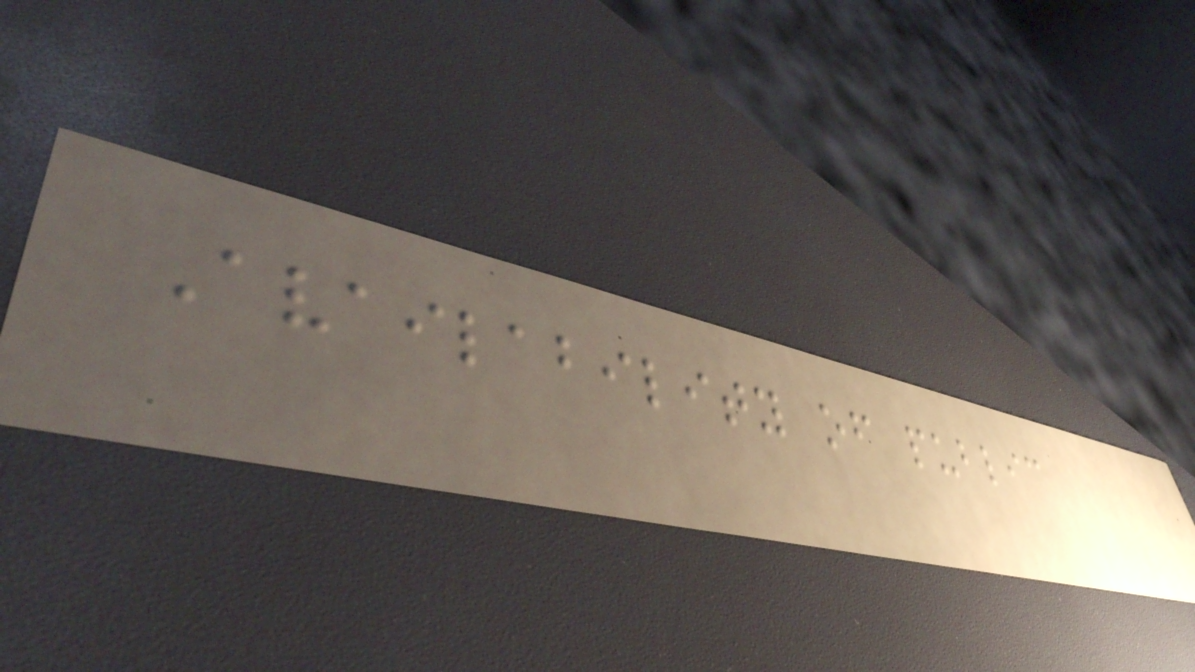Availability of public
